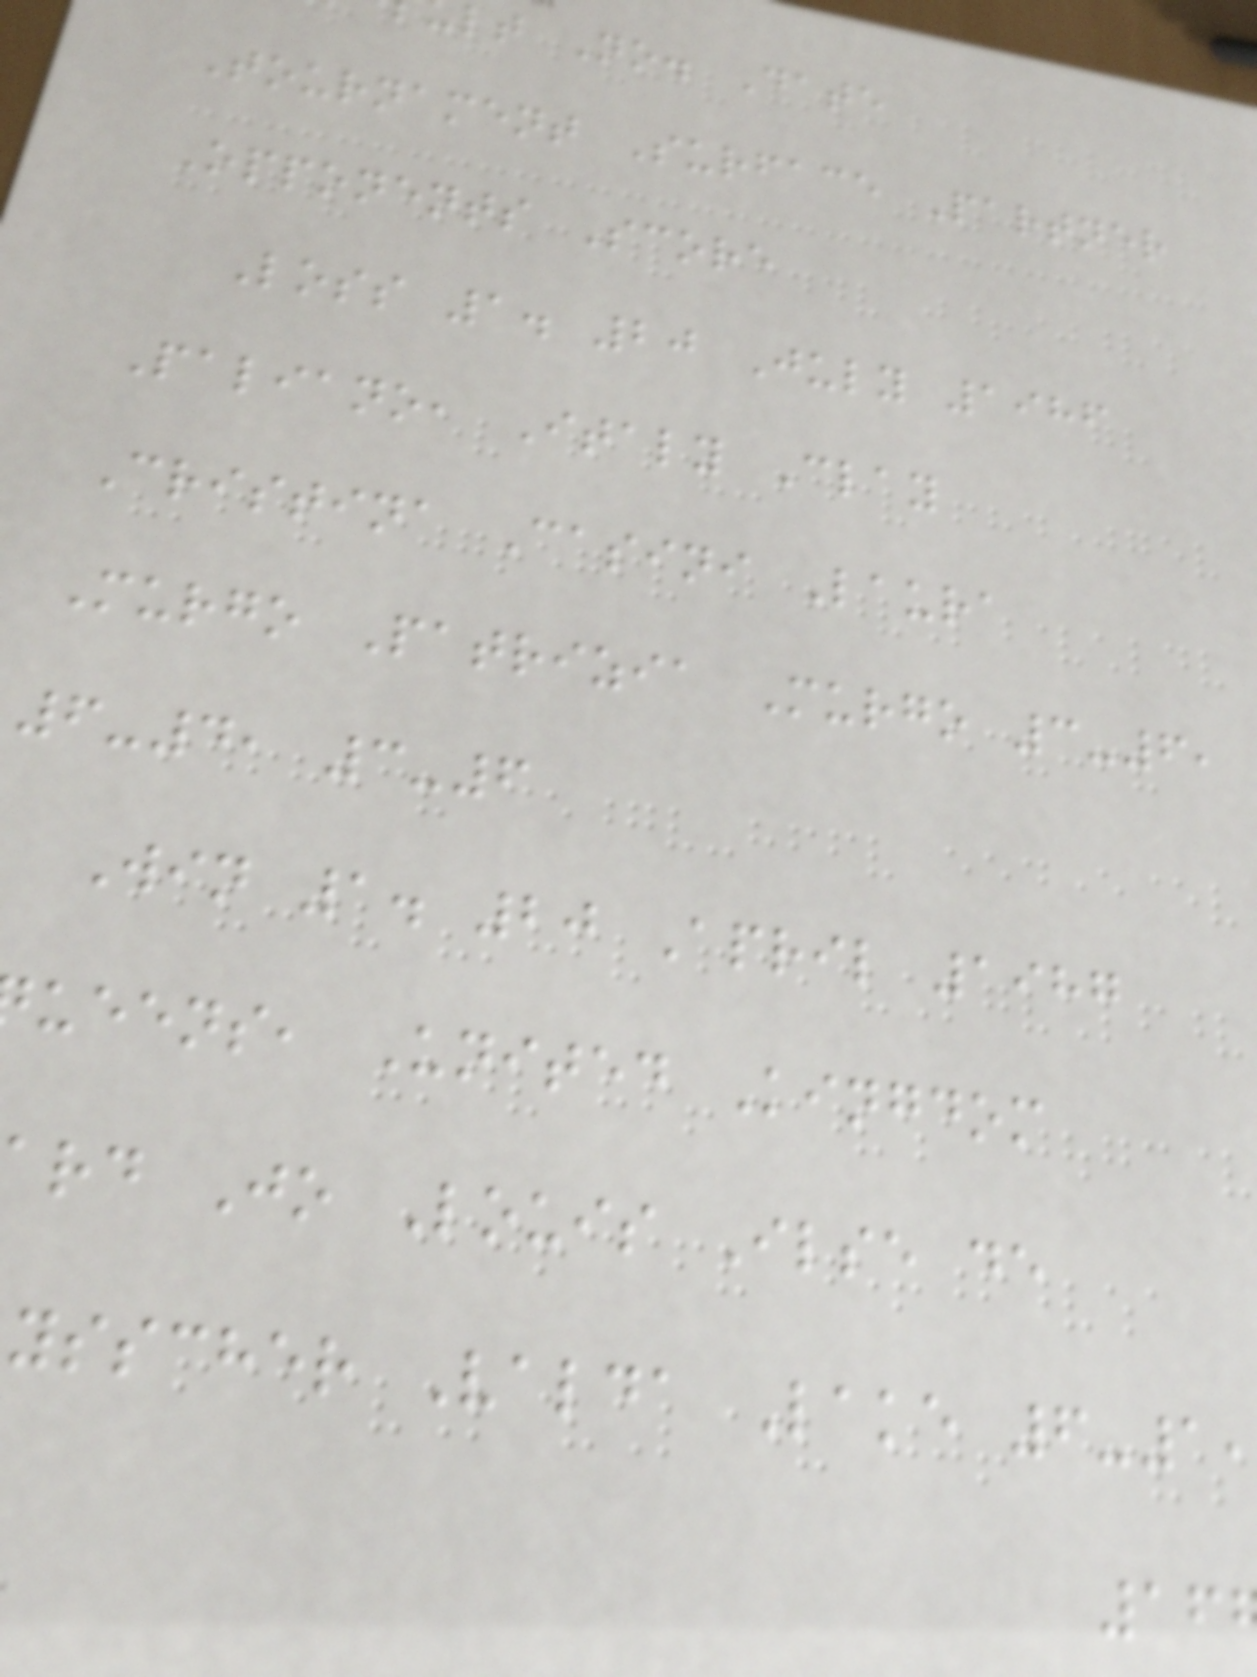lt No. Date
Tournament Surface Partner
Opponents Score
Loss 1. 20 July 1986
Paliano, Italy Clay
Cristina Casini Laura
Murgo Patrizia Murgo 3-6,
6-4, 3-6
Win 1. 20 April 1987
ueens, United Kingdom
rd Jo Louis Ilse de
ysscher Valda Lake 6-1
